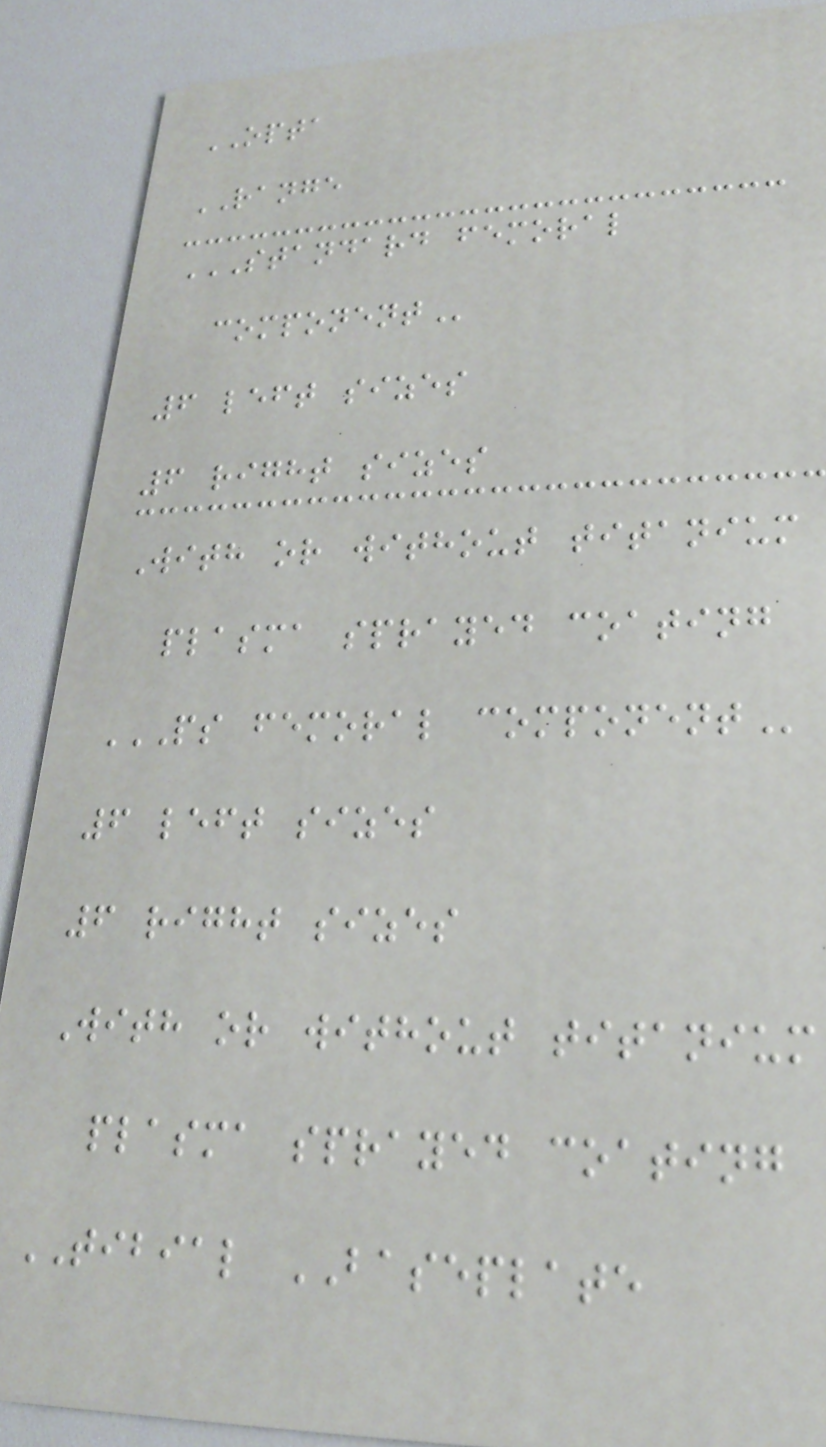OPTA
RANGE
STANDARD FEMORAL
COMPONENT
6 left sizes
6 right sizes
With or without titanium
plasma sprayed coating
PS FEMORAL COMPONENT
6 left sizes
6 right sizes
With or without titanium
plasma sprayed coating
TIBIAL BASEPLATE
